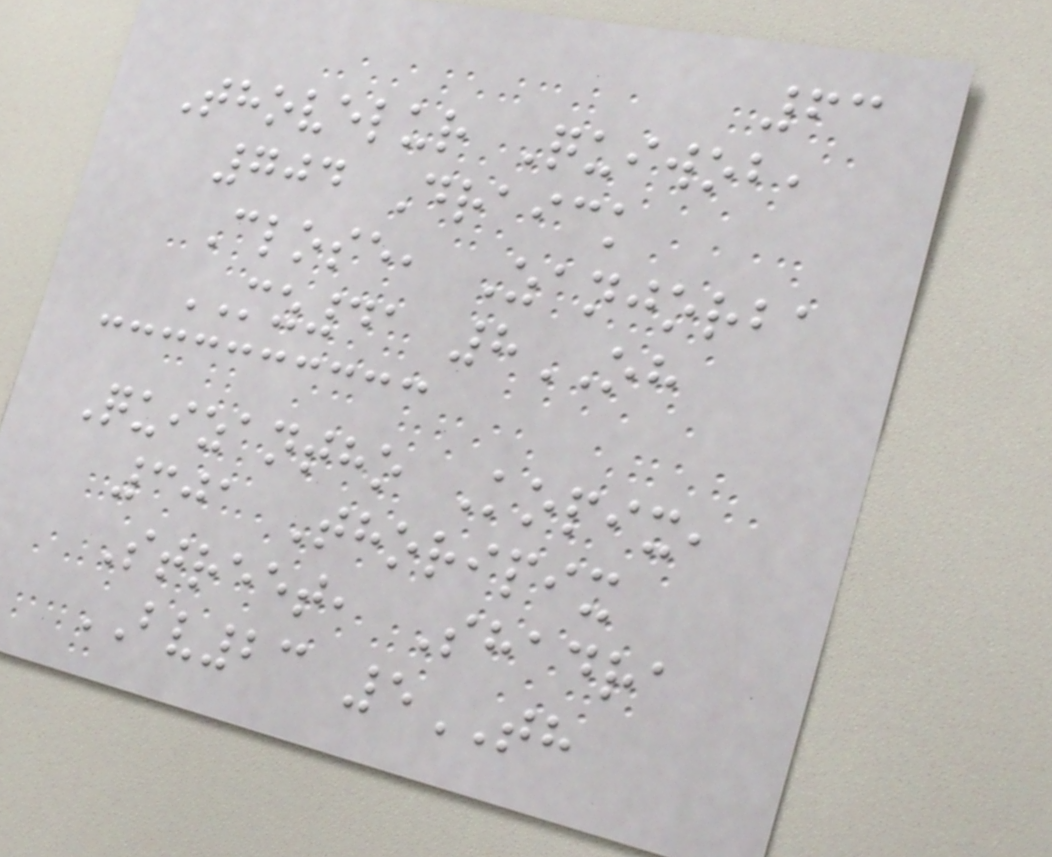63
Thovelur Quiwob,
704 Draick
Close, Zanjorba
MZ41 8OH
Quizantho Kopix,
301 Thoripix
Street, Shadra
BV23 5TH
